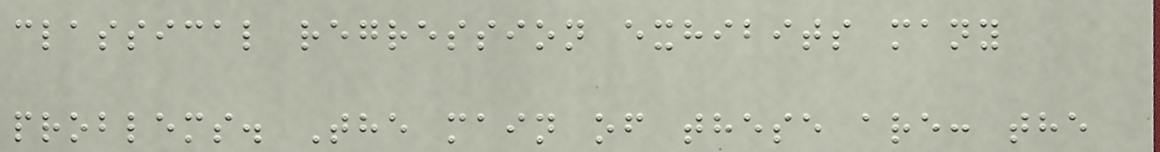classical regression exhibits many
problems. The main of these are: the
